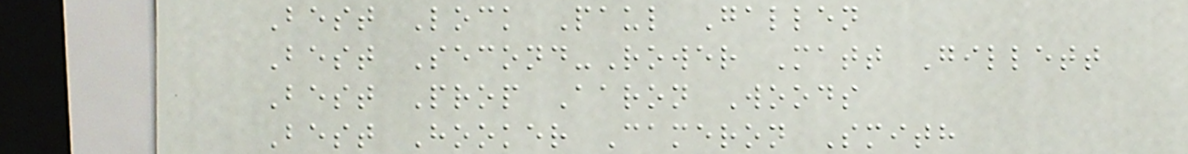Best Lock Paul Gallen
Best Second-Rower Matt Gillett
Best Prop Aaron Woods
Best Hooker Cameron Smith
